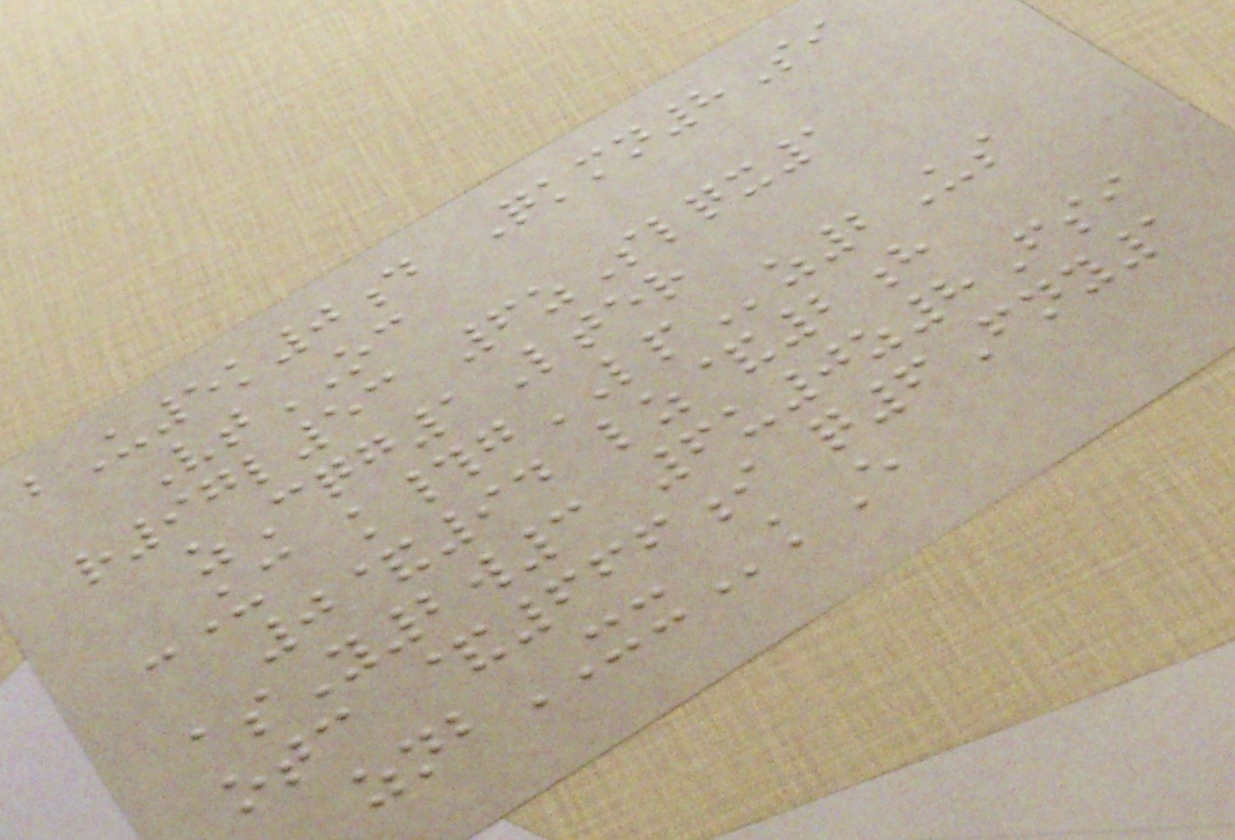bU5k0d Qkmn8Si
VtOC
r97l53 6zSlqx1
zCqg1Lter
-Uc k#gLPz2Us
0&94 lz&2h
asY2w3 6u0z8Fsi
otc &666i q6Fny1
znbXXkE
